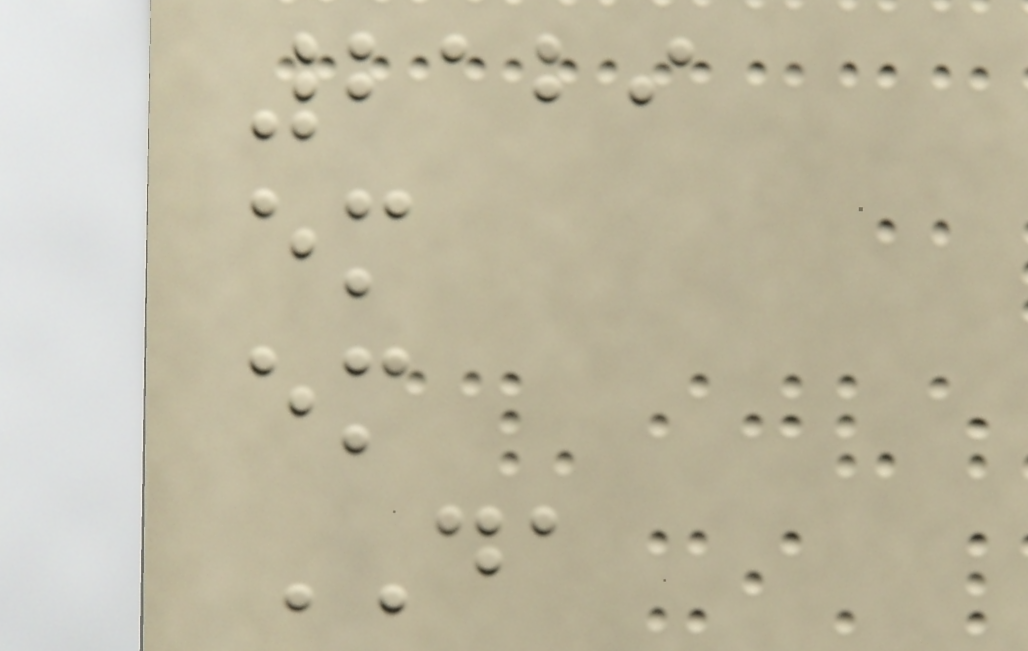2129
em
em
DA
